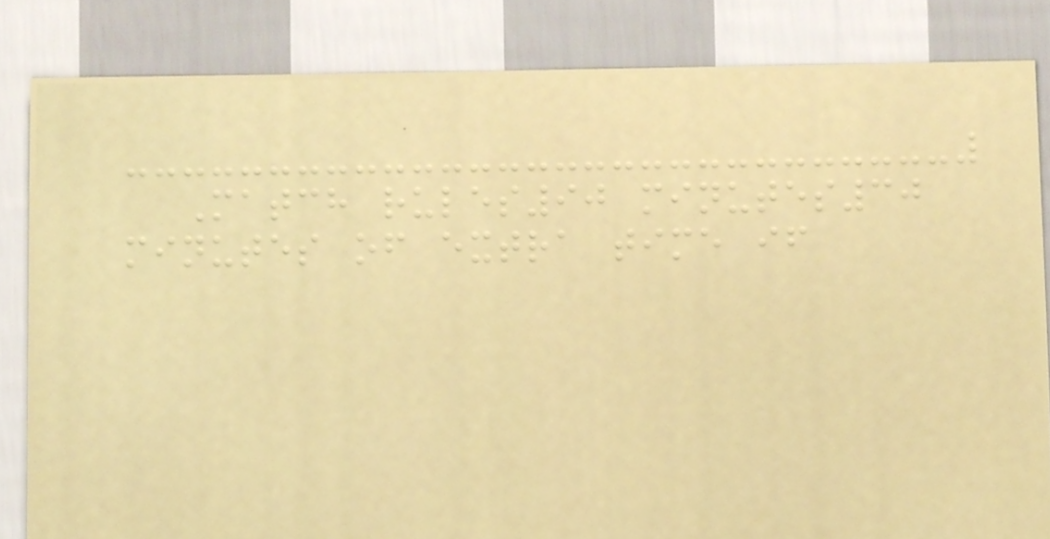Match rules90 minutes30
minutes of extra time if
